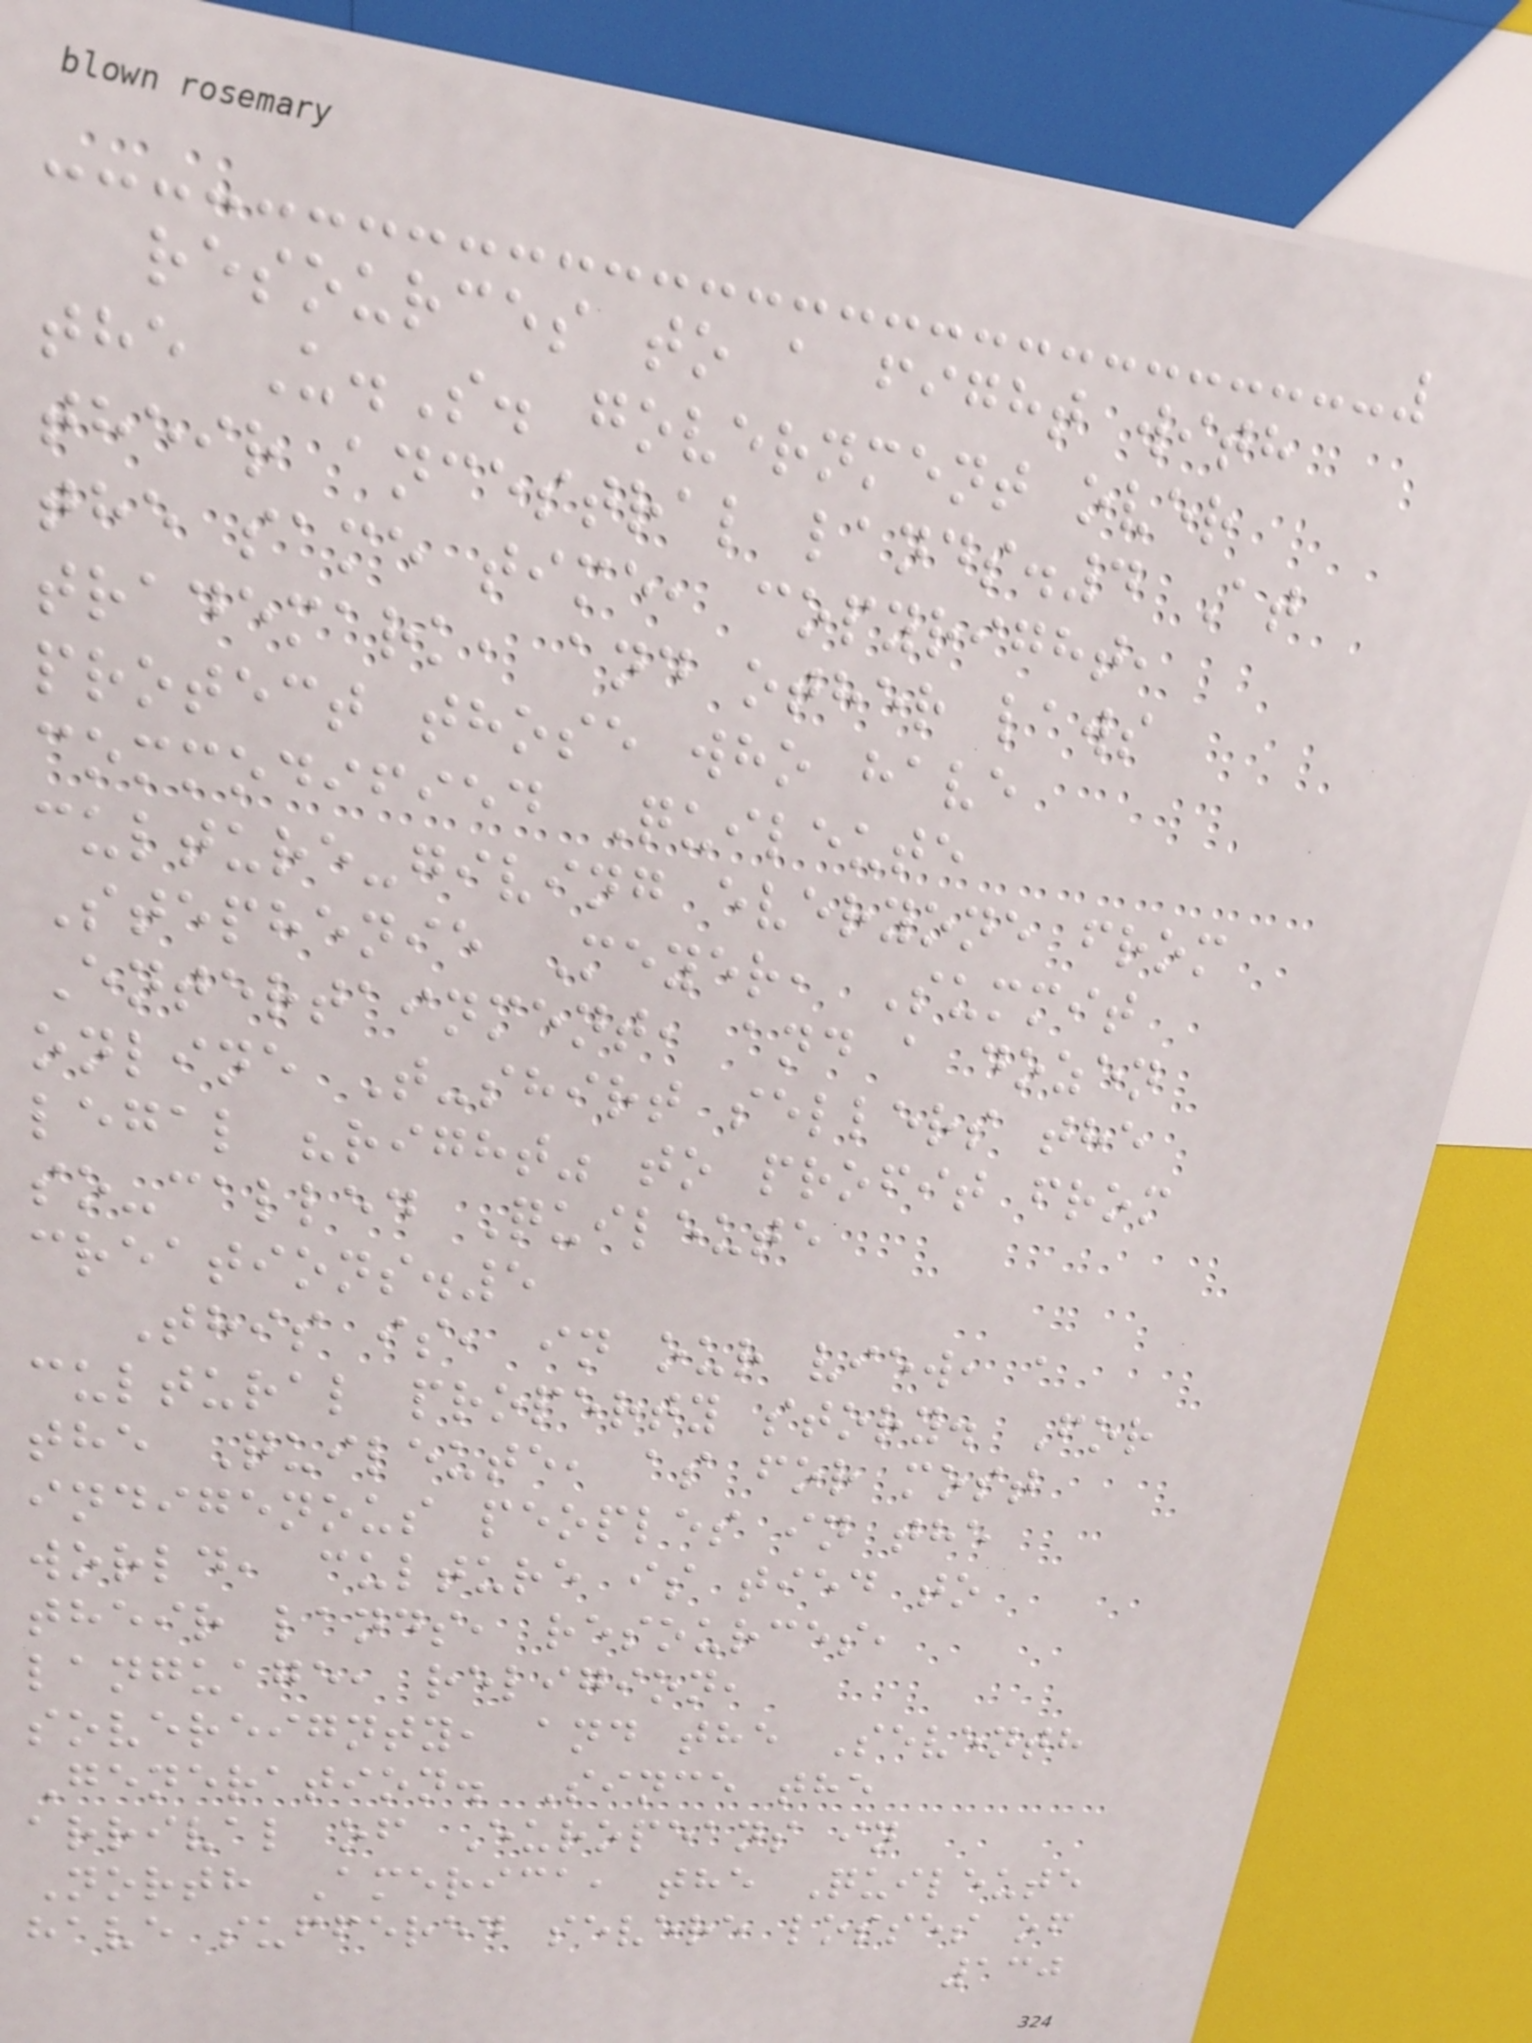resources to a fight with
the U.S. government over
their ancestral lands.4 At
the same time, copyright,
trademark, and other laws
protect those who have
commodified Quileute
culture-giving everyone from
Stephenie Meyer, Summit
Entertainment, and a dozen
online T-shirt sellers the
legal "right" to profit from
so-called Quileute
creations.5
This is, in our view, a
cultural property story. For
the Quileute, as for most
indigenous peoples in the
world, culture is tied to
their lands, resources,
language, religion,
sovereignty, and the Seventh
Generation. Since the
arrival of Europeans in
North America, the Quileute
have suffered severe losses of
130
